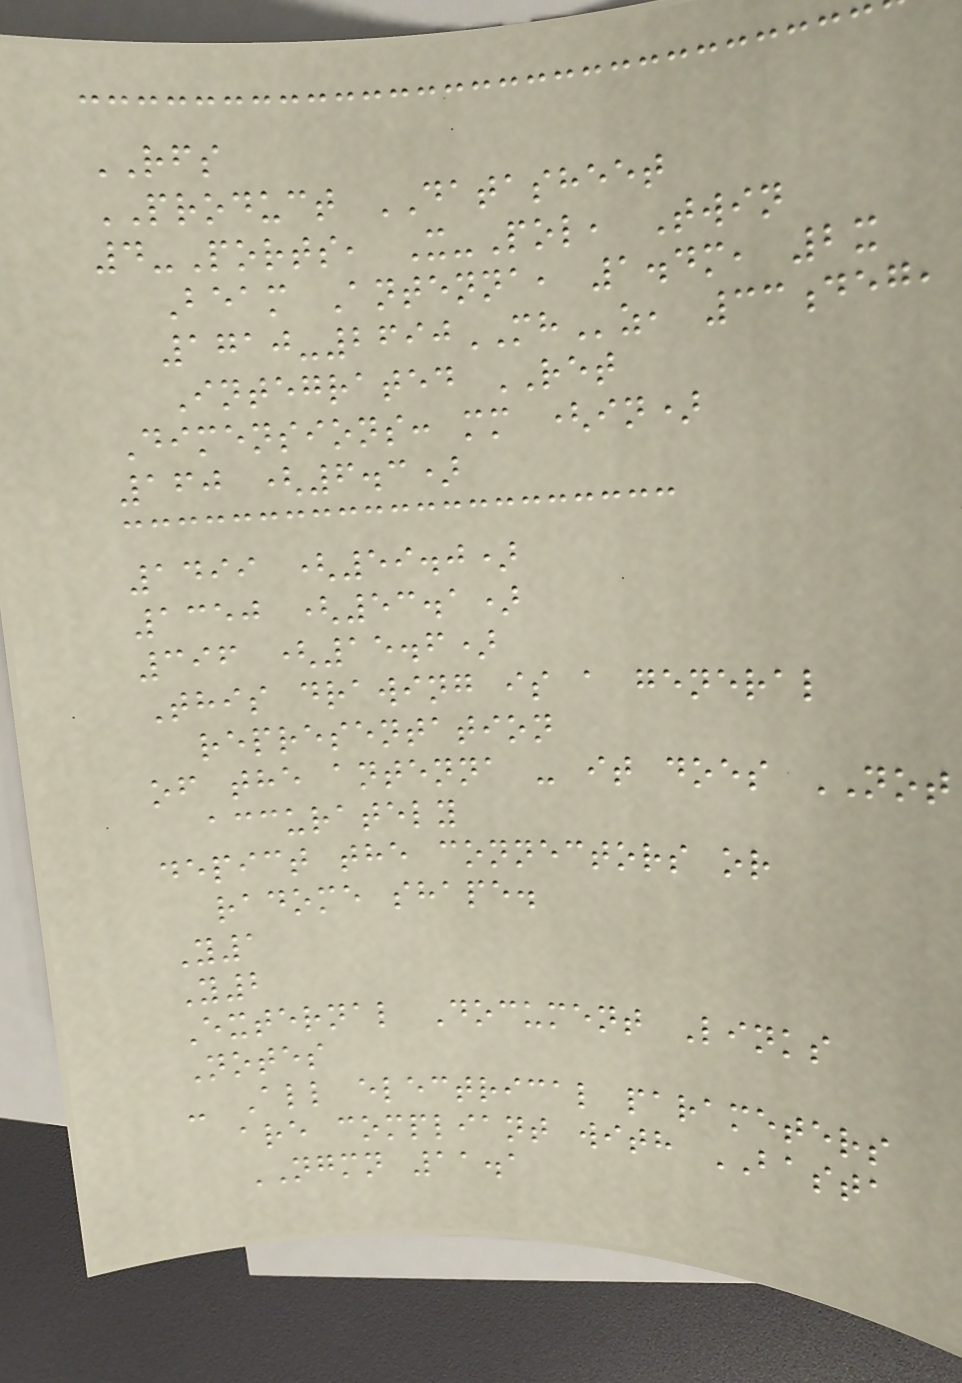RFS
PRODUCT DATASHEET
4-Ports, X-Pol, Twin
Beam Antenna, 1.4m, 2x
1710-2690MHz, 33deg,
Integrated RET
Dimensions: mm (in)
160 (6.3)
1499 (59.0)
1350 (53.1)
396 (15.6)
This drawing is a general
representation
of the antenna - it does NOT
accurately
depict the connectors or
radome shape.
Y1
Y2
External Document Links
Notes
- All electrical parameters
are compliant with BASTA
NGMN 11.1
